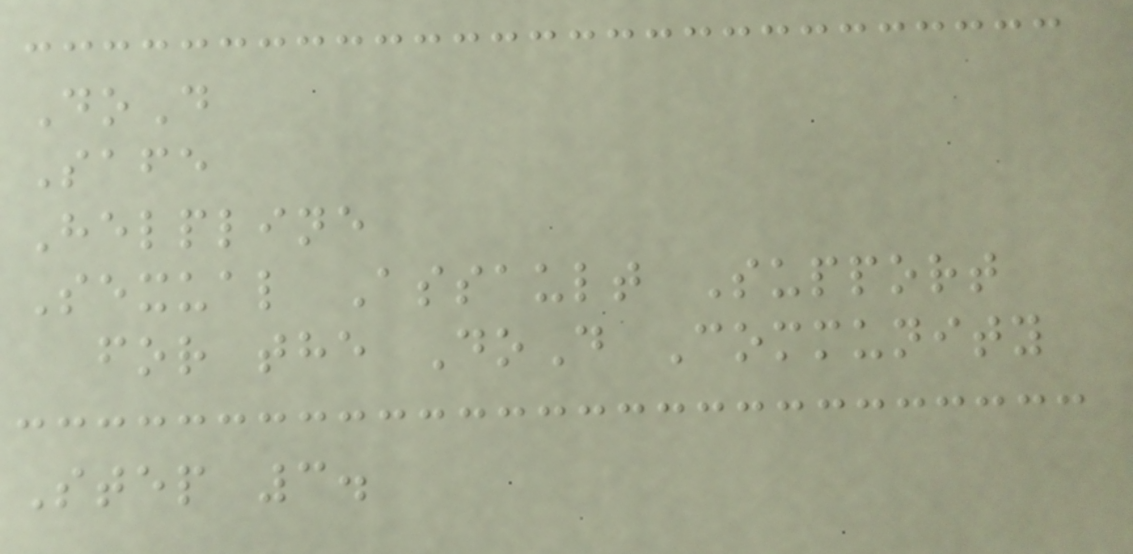DoD
Safe
Helpline
Sexual Assault Support
for the DoD Community
Step 3.
